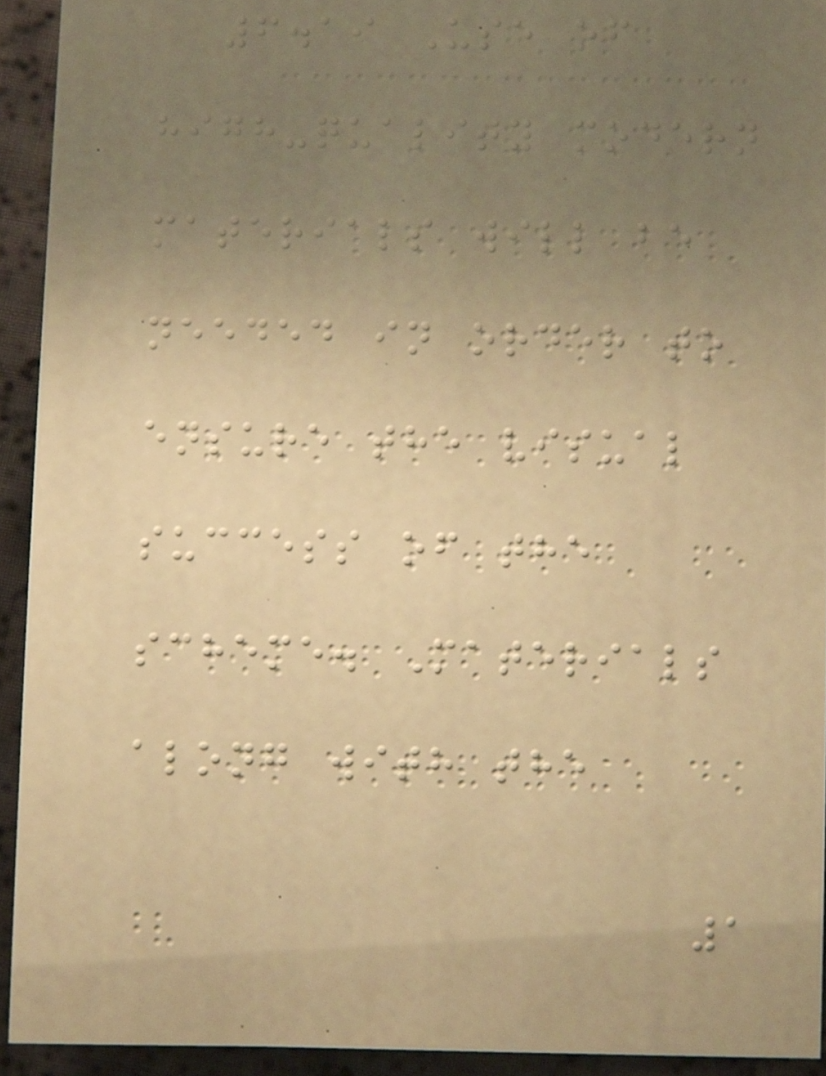6.19 Use of
high-quality modern
materials will be
needed in order to
ensure the visual
success of the
scheme. Materials
along with the
1
